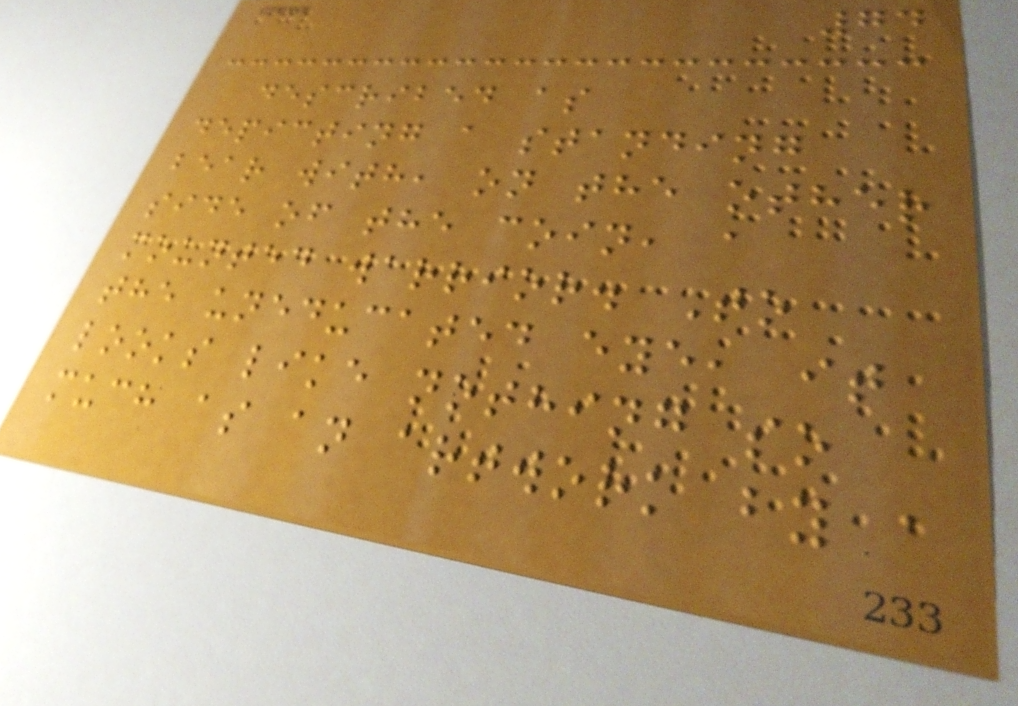74
described as
depicting a standing
bear with, on the other
side of the coin, a
mounted warrior. To
the uneducated eye, it
looks like nothing so
much as an artwork by a
